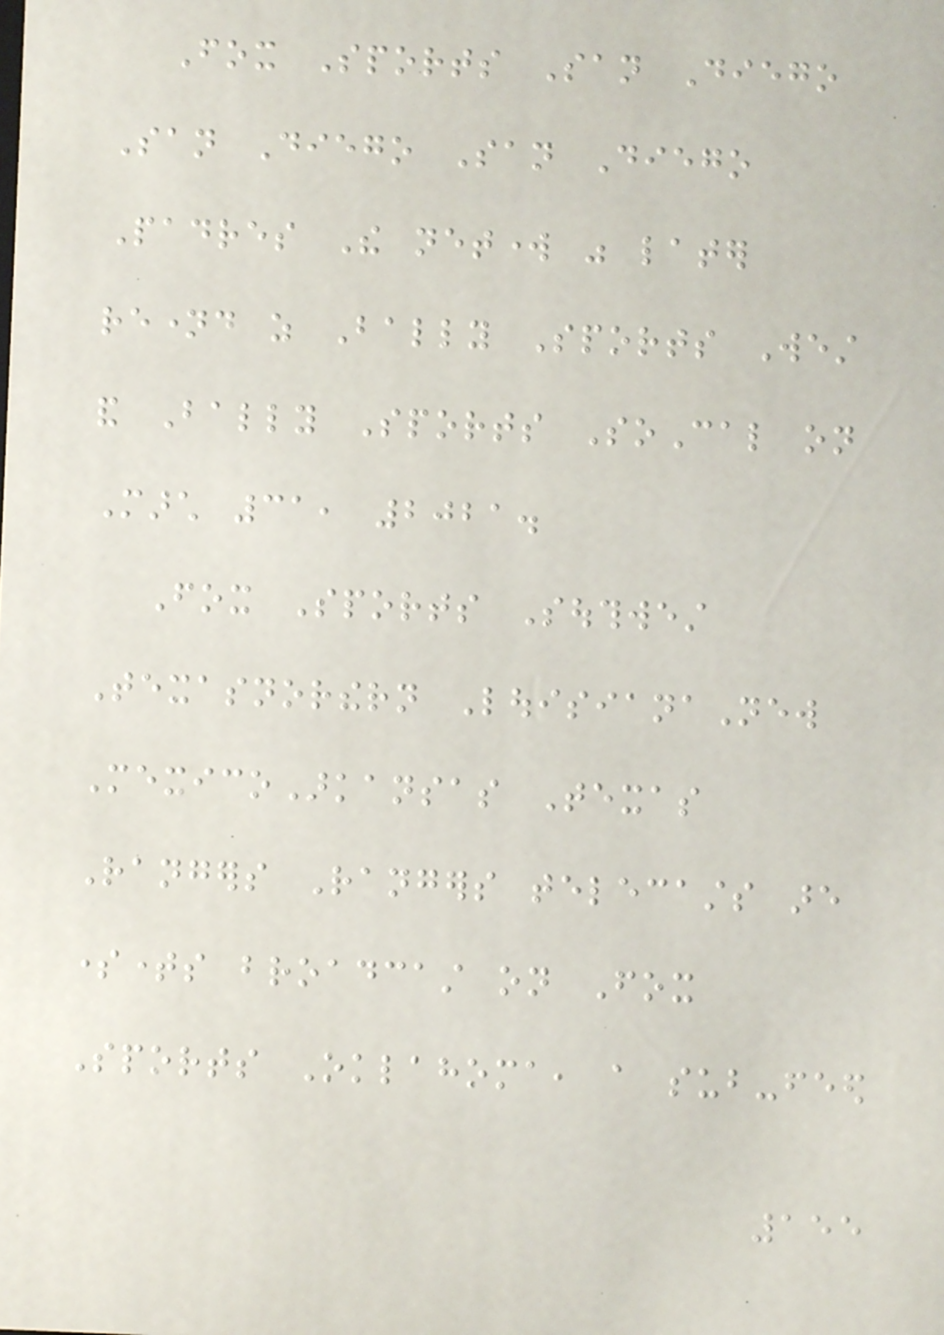Fox Sports San Diego
San Diego San Diego
Padres The network was later
renamed as Bally Sports West
and Bally Sports SoCal on
March 31, 2021.
Fox Sports Southwest
Texasnorthern LouisianaNew
MexicoArkansas Texas
Rangers Rangers telecasts are
sometimes broadcast on Fox
Sports Oklahoma, a sub-feed
155
